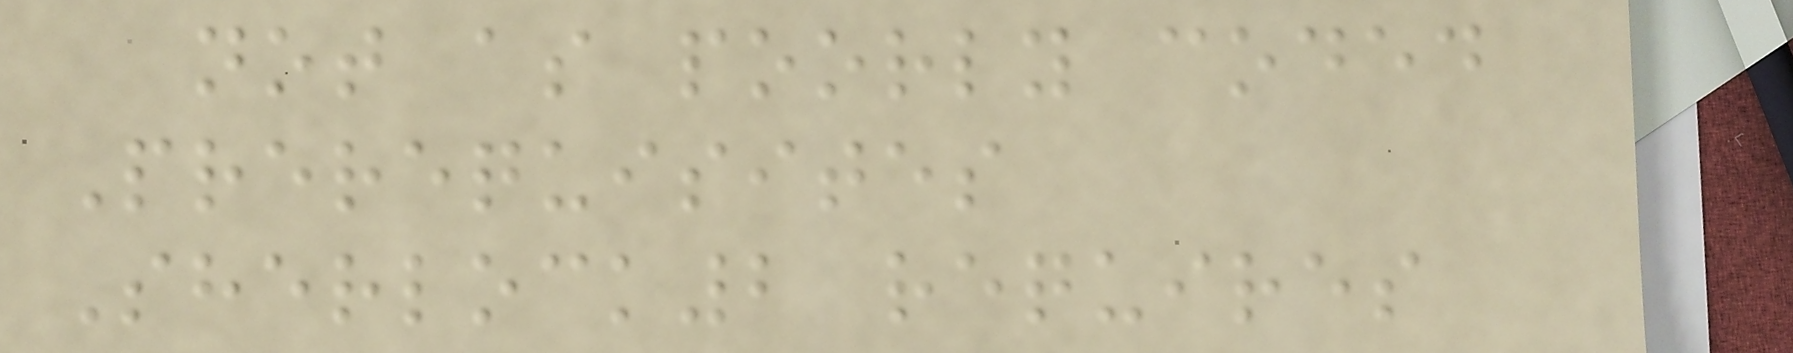not as poorly coded
Prerequisites
Sherlock2 requires
